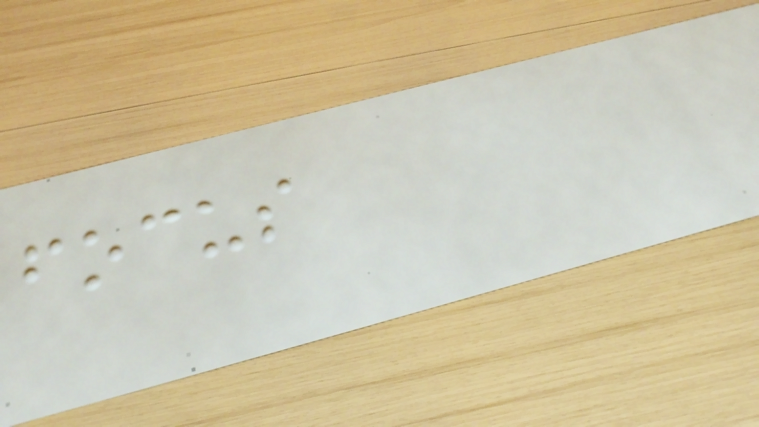focus
